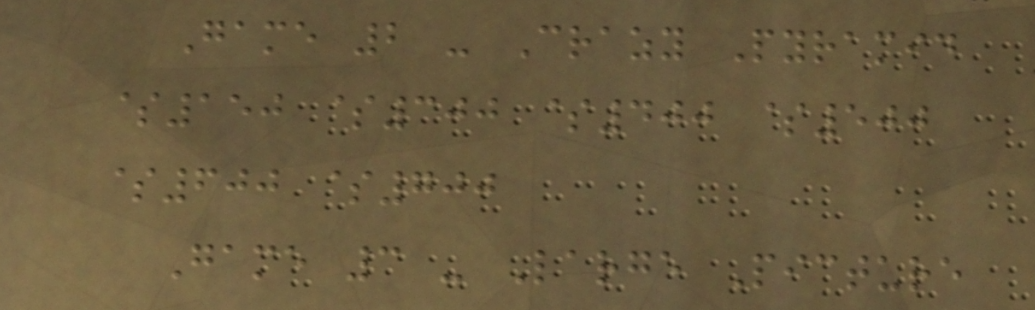Game 2 - Crazy Pyramid
$150 $300 $400 $500
$600 $700
Game 3 - Large Picture
